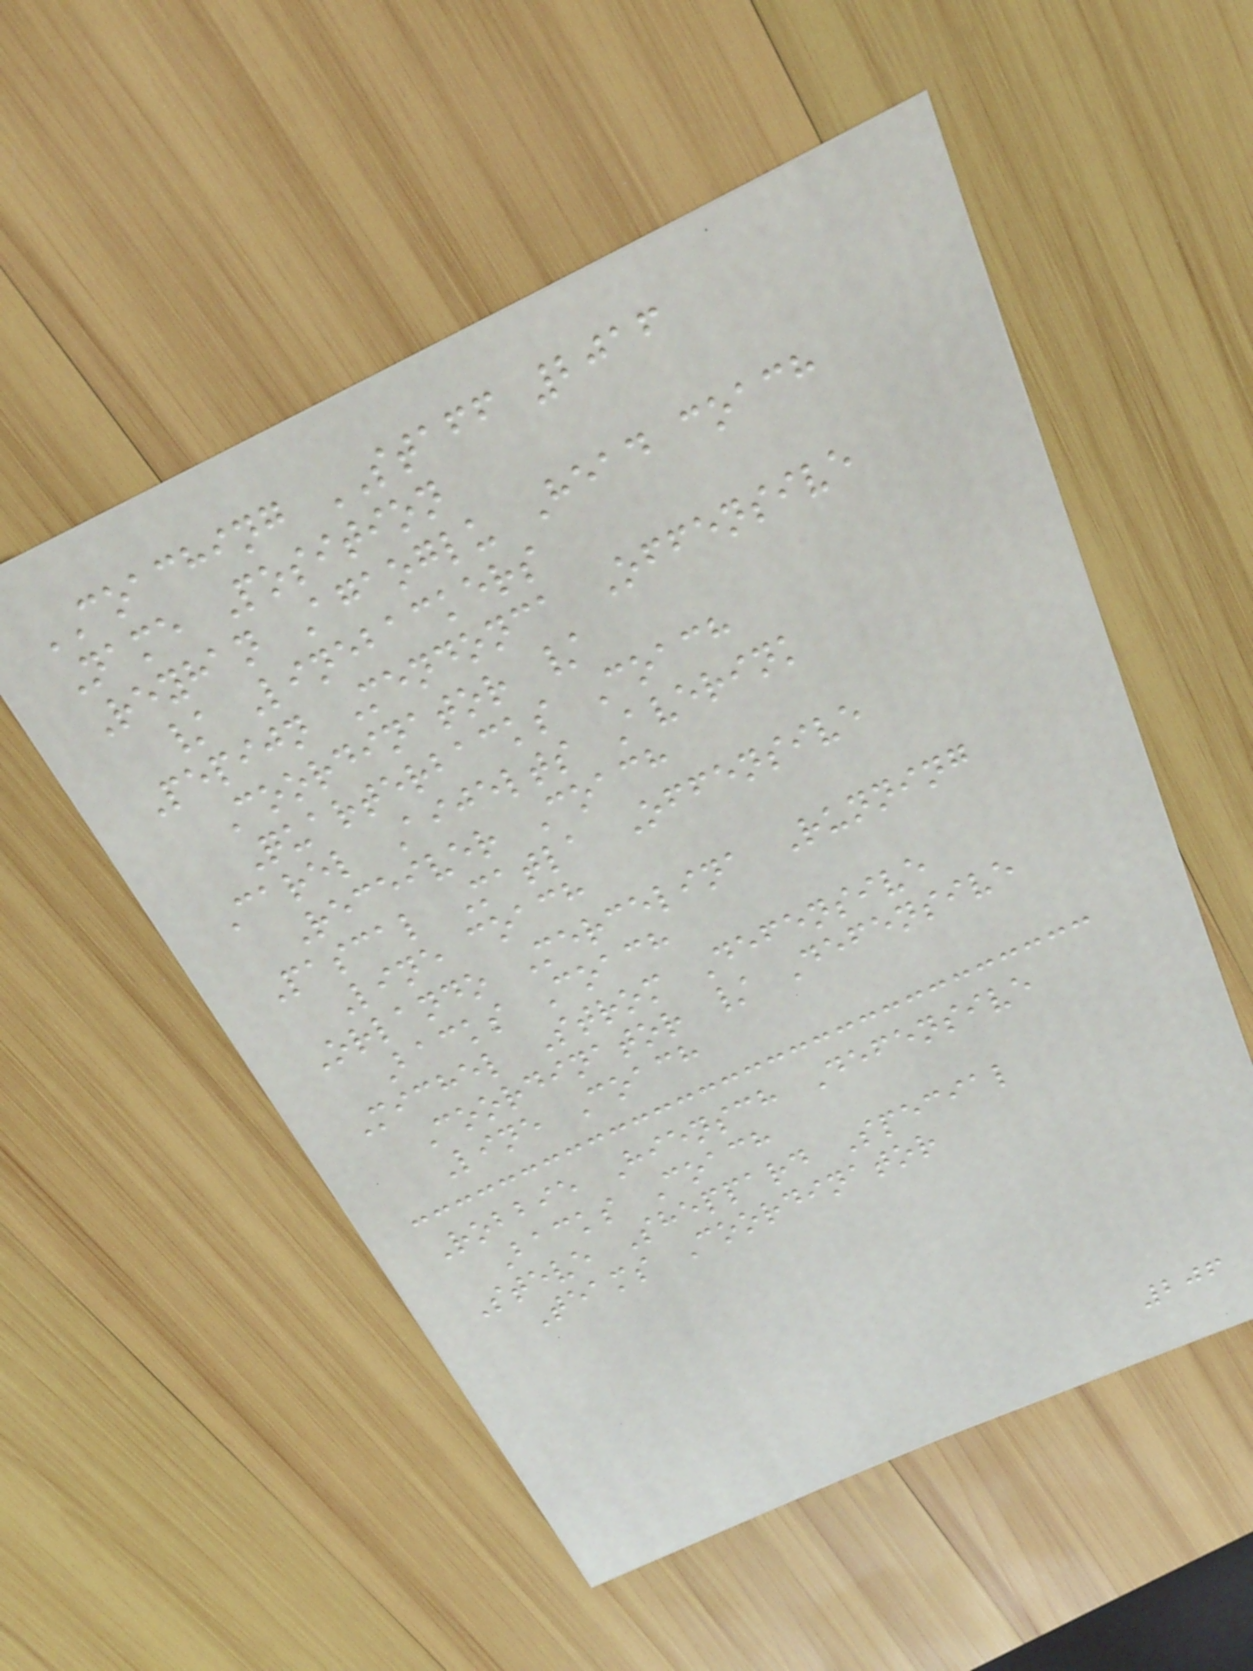COACHING STAFF 2016
Name Position
Reyhan Agaoglu Head coach
/ Linebackers
Pepijn Mendonca Offensive
Coordinator /
Quarterbacks Coach
Carel Aijelts Averink
Receiver Coach
Pascal Matla Offensive
Line coach
Orlando Mercelina Running
Backs Coach
Michel Strom Defensive
Coordinator / Defensive
Line Coach
Robbie Hiensch Defensive
Backs Coach
Steve Sheppard Special
Teams Coordinator
206
